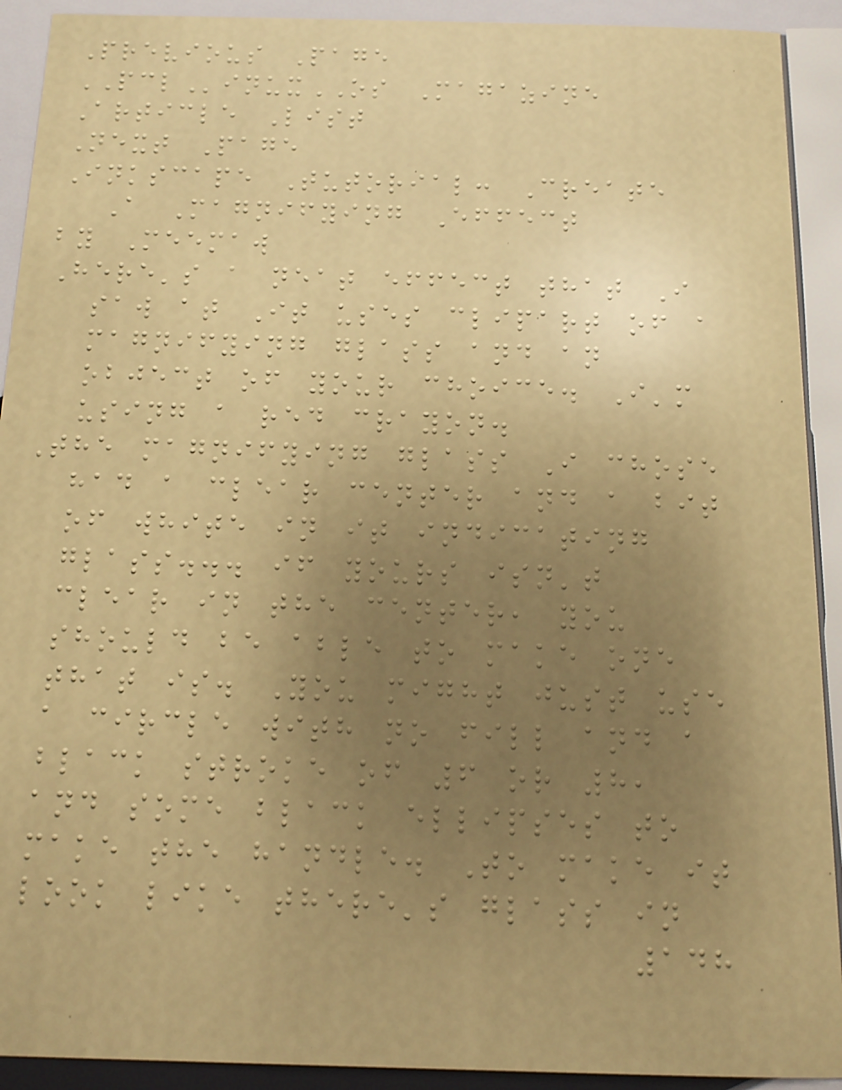Previous Page
PCLinuxOS Magazine
Article List
Next Page
Inkscape Tutorial: Create
A Magnifying Effect
by Meemaw
Here's a neat effect that I
saw at It uses clipart of a
magnifying glass and an
object of your choice. I'm
using a red crayon.
The magnifying glass I chose
had a clear center and a bit
of white in it indicating
glass... if yours isn't
clear in the center, you
should be able to make one
that is. You might just use
a circle with no fill and a
black stroke of 6 or 8,
and some black ellipses to
make the handle. To make it
look like there's glass in
148
